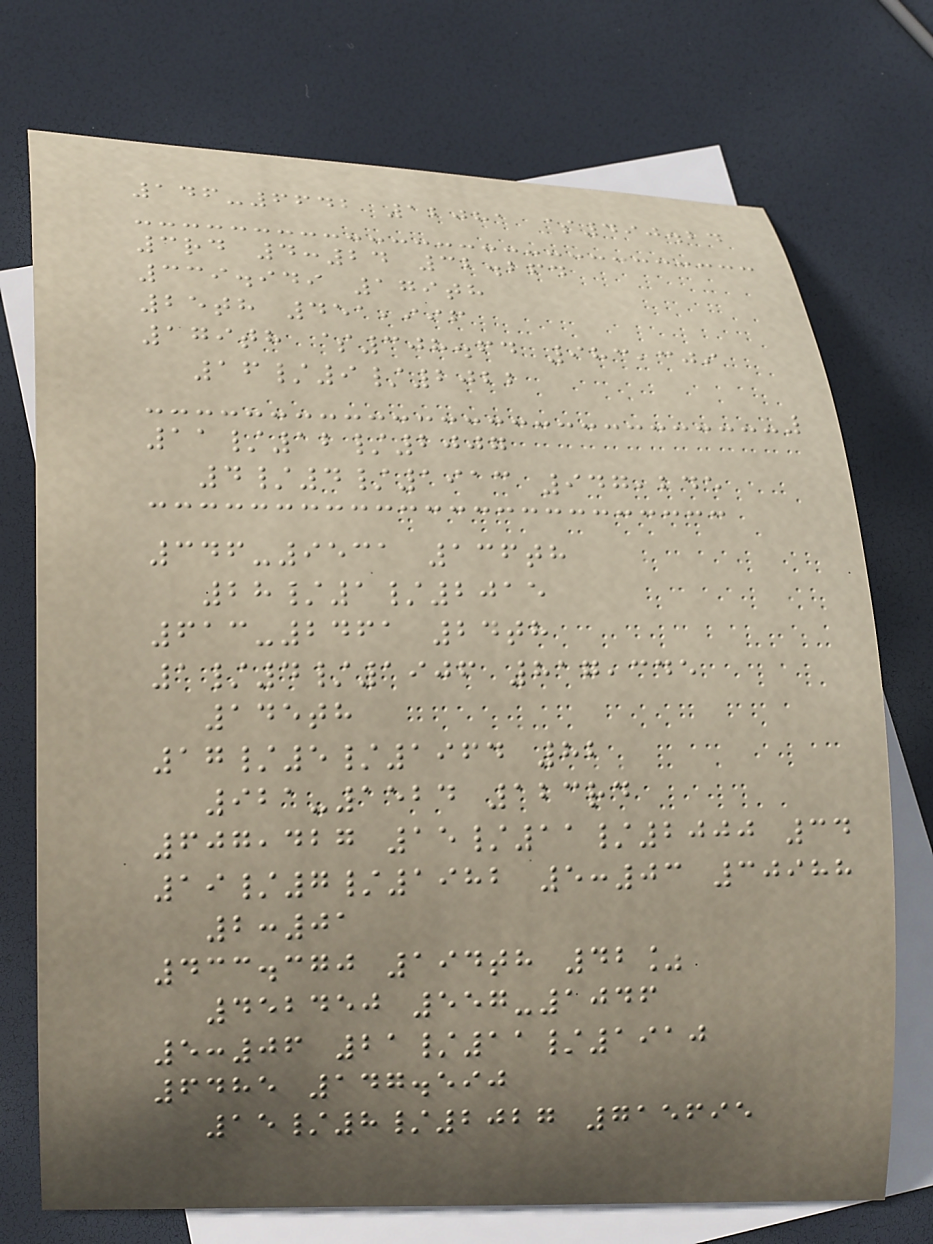146-6642 12081 $490.24
3rd 4:24 32.264
339.949 179th
25th 451,996
179th $308.64 983,309
16/9/2022
11/12/2007
4/4/1913 947,245
346-9531 136th
28/1/2015
613-2461 24th
1/4/1906 817,345
145th
17/5/1964 82
921-1524 123rd
607,427 15/11/2000 34
19/7/1982 5:03 30988
2:01
433.370 194th 42%
452450 557-1046
5:06 21/11/1910
6485 147.590
15/8/2027 715695
